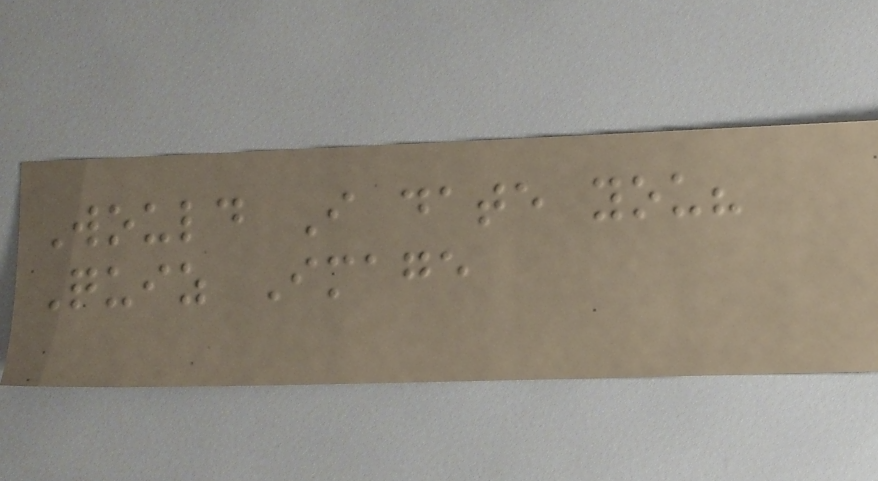Would I date you?
Quiz Image
